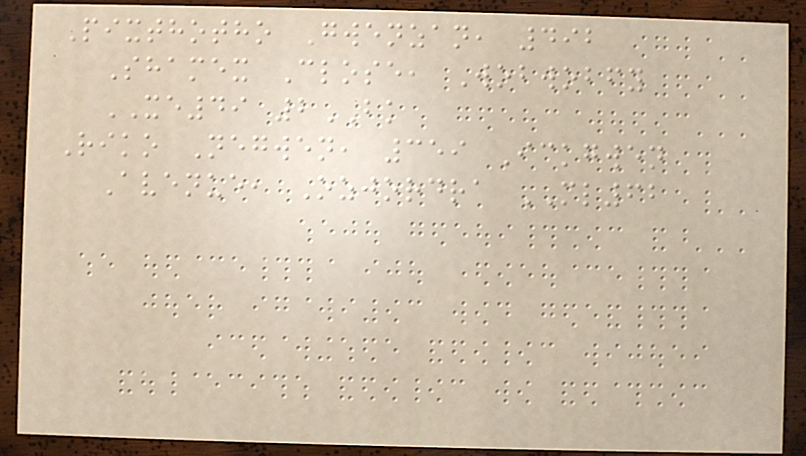Pixthotho Gwenzan, 492
Shamex Close, Wobwobfy
XE49 2BK
Riko Negwen, 359 Ickgwen
Avenue, Ozjordra ML62
